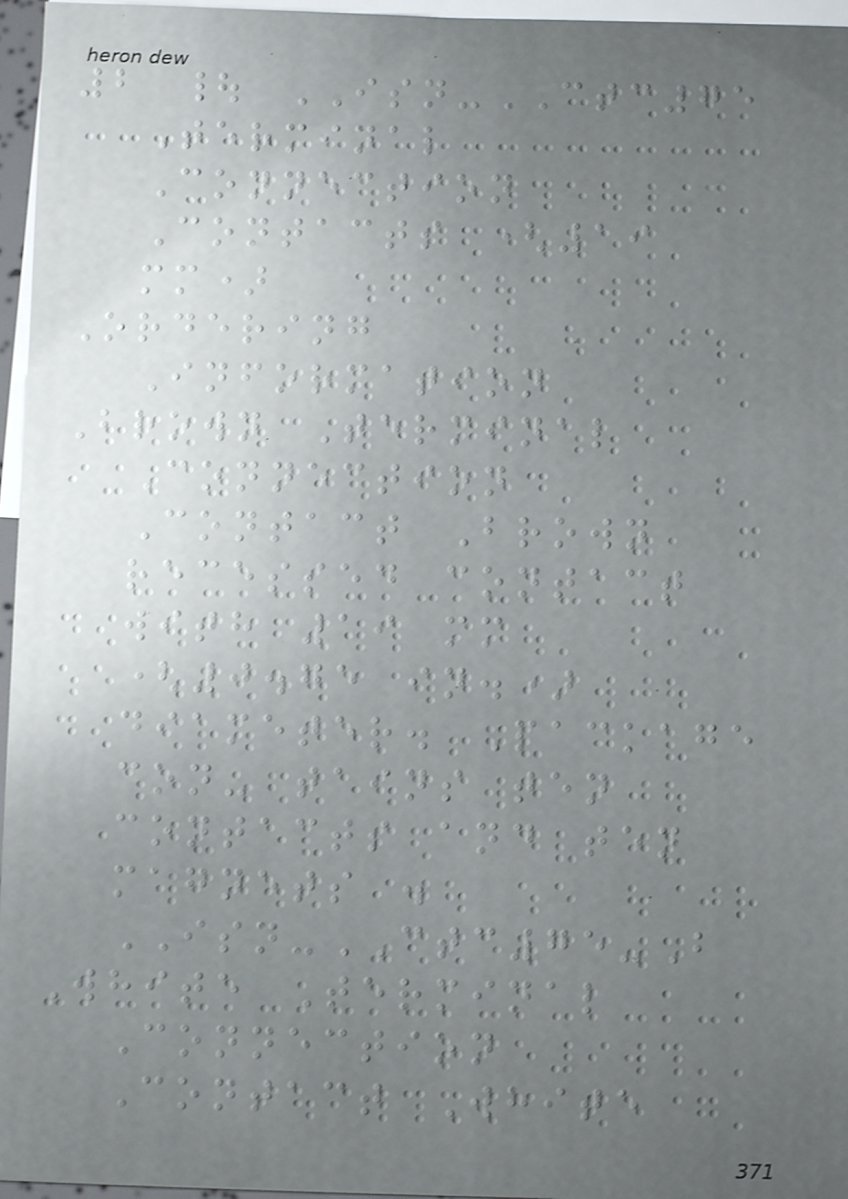2 | ISN-CTC75
Terminal
Connection
Contacts (19
mm)
Ordering
Information
Brown Terminal
Connection
Contact Brown
recessed contact
with 19 mm
(0.75 in.)
diameter. Package
con- tains ten
contacts and ten
magnets .
ISN-CTC75-B
White Terminal
Connection
Contact White
